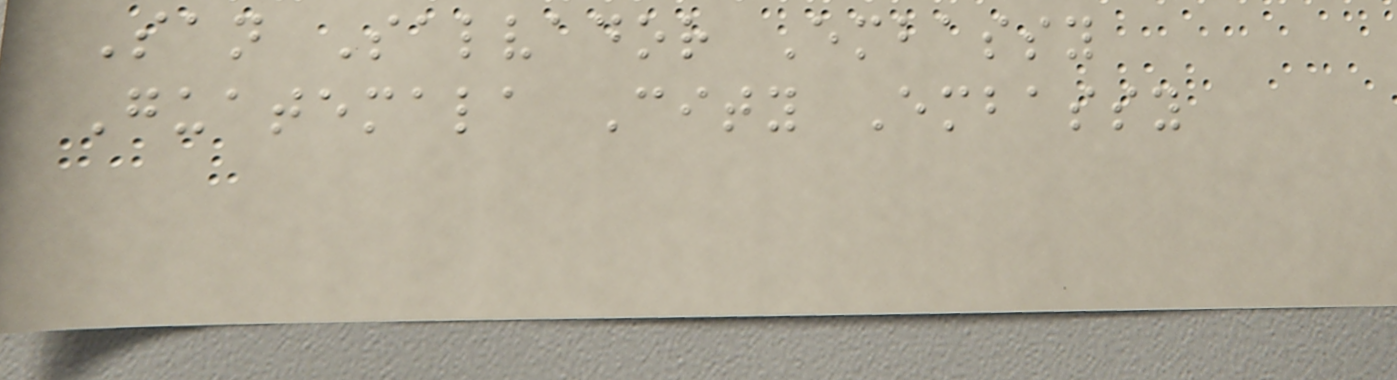San Salvador Embassy
Guatemala City Embassy
